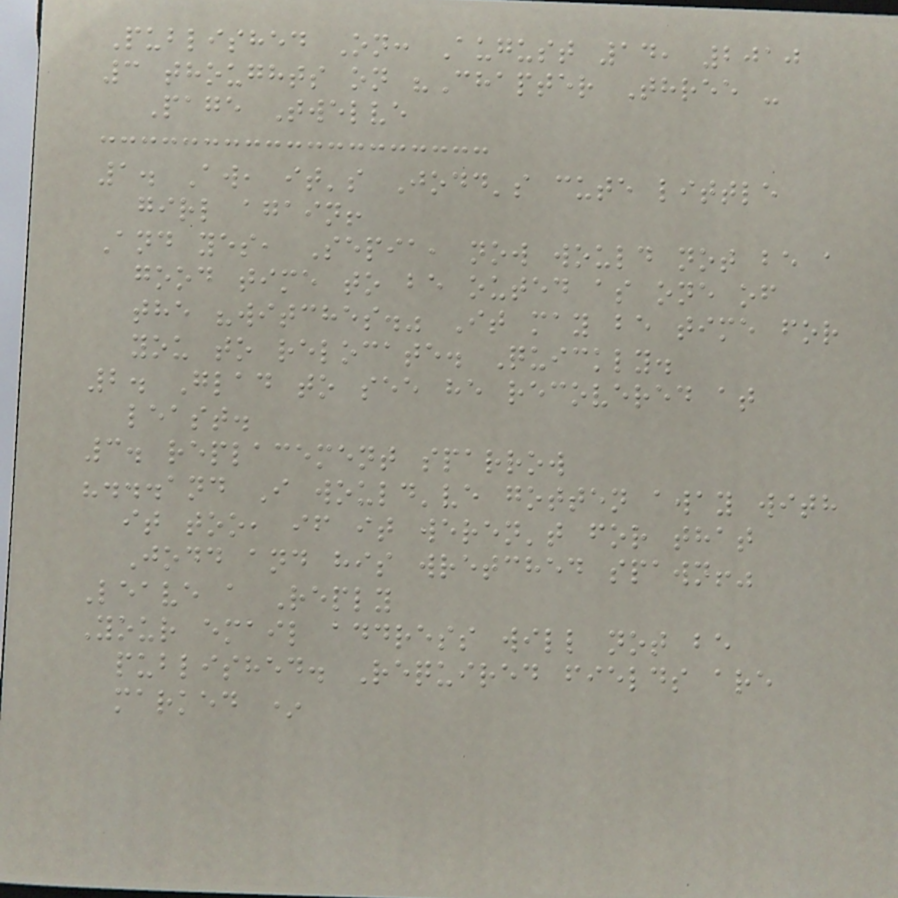Published On: August 14, 2010
3 thoughts on "Chapter Three -
Page Twelve
1. Aw, it's Jodd's cute little
girl again!
And yes, Sepia, now would not be a
good time to be outed as one of
the "witches." It may be time for
you to relocate. Quickly.
2. Glad to see he recovered at
least.
3. replacement sparrow
"...and I would've gotten away with
it too, if it weren't for that
Jodd and his wretched spawn!"
Leave a Reply
Your email address will not be
published. Required fields are
marked *
